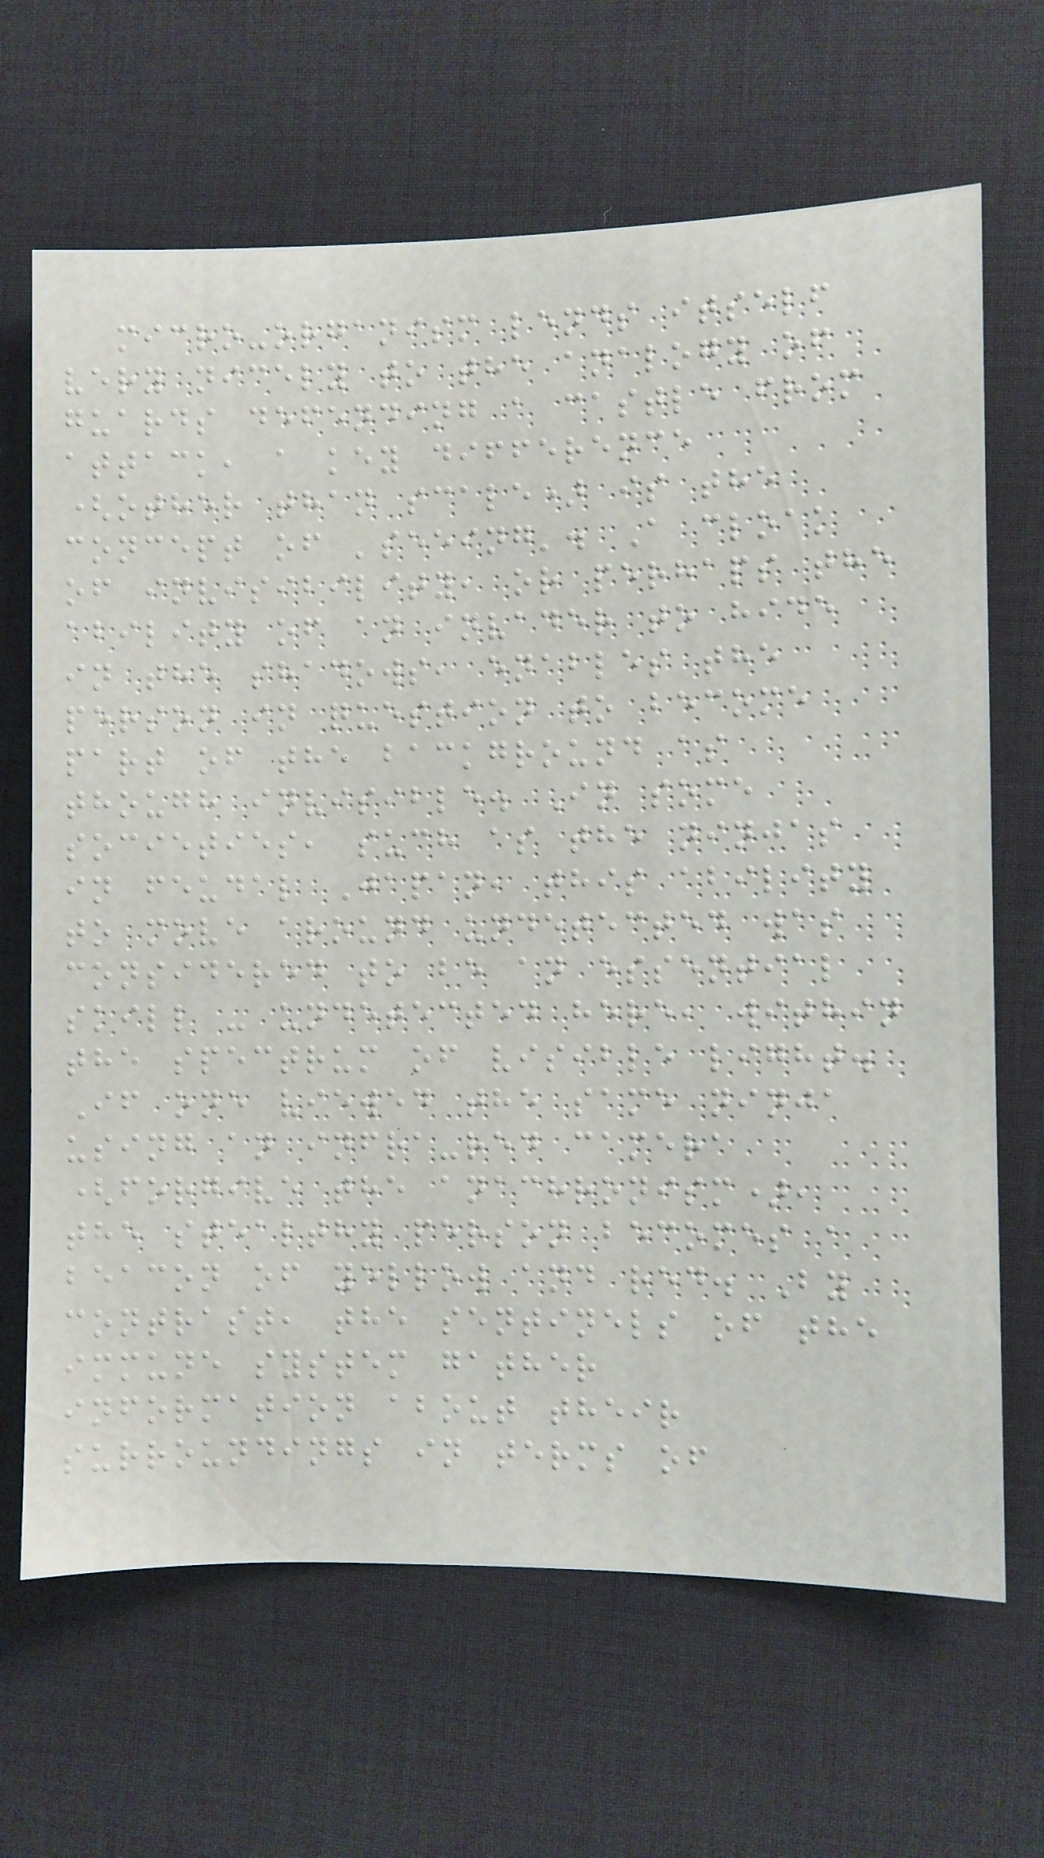micro-organism lends itself
very nicely to the analogy of
guards defending a castle from
attack, a key difference
(other than scale) is the
concept of 'seeing'. A cloak
of invisibility, or perhaps the
ability of an invader to hide
in the shadows, enables the
person in question to become
part of the background as
though invisible. In some
societies, such as the ninjas
in feudal Japan, this ability
to move around undetected was
considered to be an essential
skill - undetected here, within
the spectrum of visible light.
If one viewed the same ninja
using an infra-red camera
(forgive the anachronism),
the stealthy person becomes a
beacon of yellow and red. By
contrast, the sentinels of the
immune system gather
information about their
surroundings in terms of
